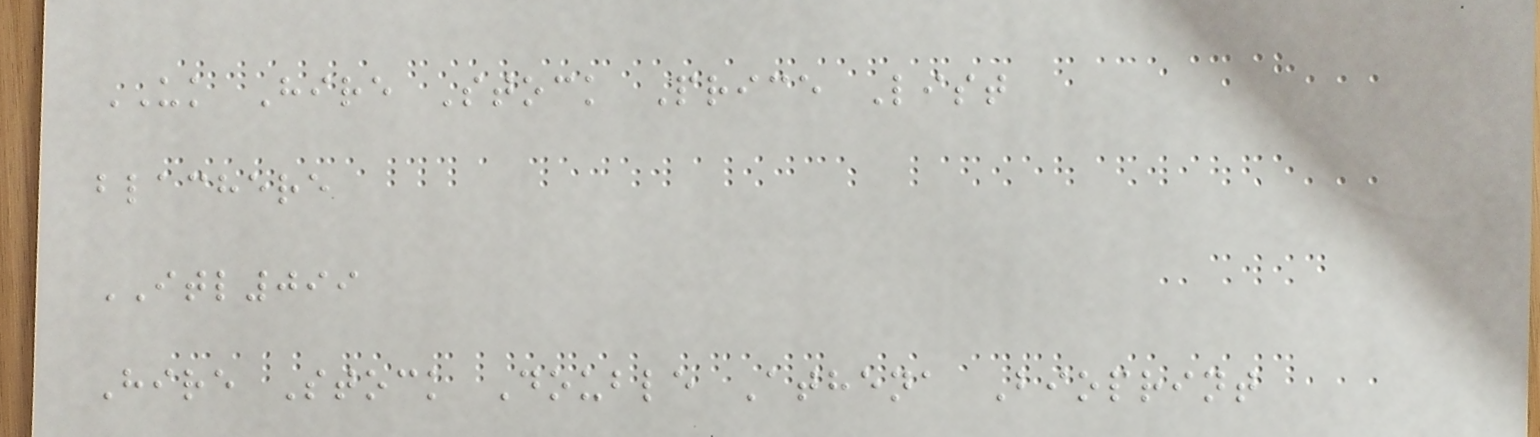UK Hire Stock Price List
blachere
ITL099
Hire Stock Double Athena Bioprint
